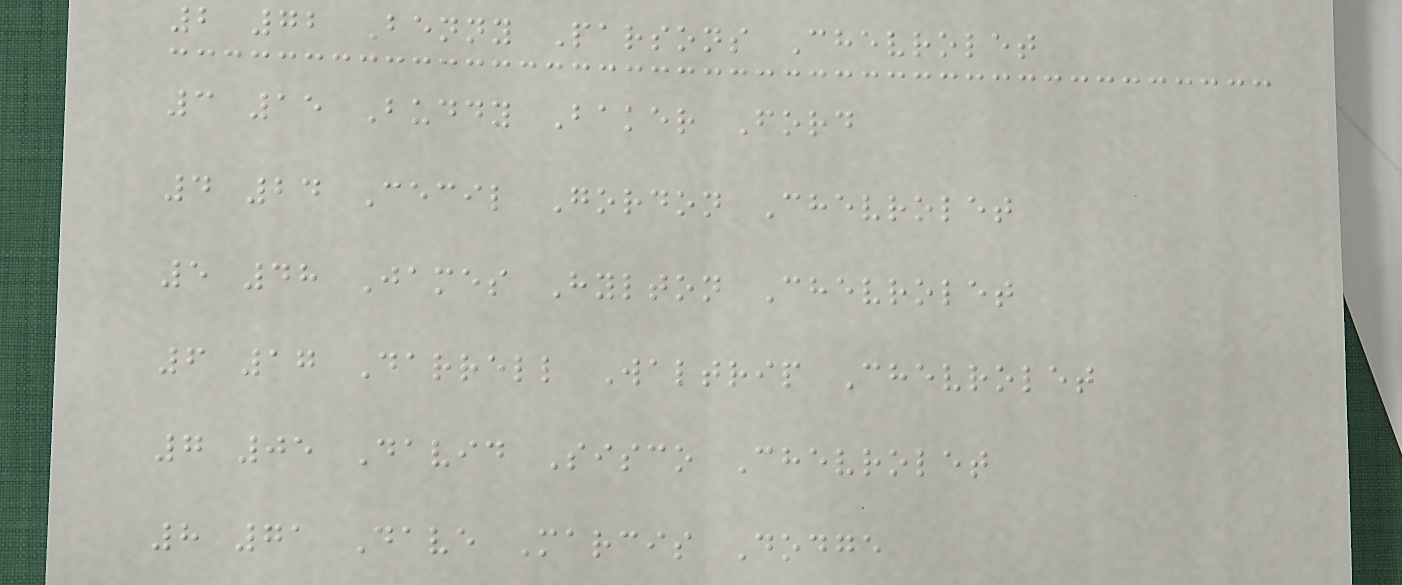2 72 Benny Parsons Chevrolet
3 15 Buddy Baker Ford
4 24 Cecil Gordon Chevrolet
5 48 James Hylton Chevrolet
6 17 Darrell Waltrip Chevrolet
7 05 David Sisco Chevrolet
8 71 Dave Marcis Dodge
